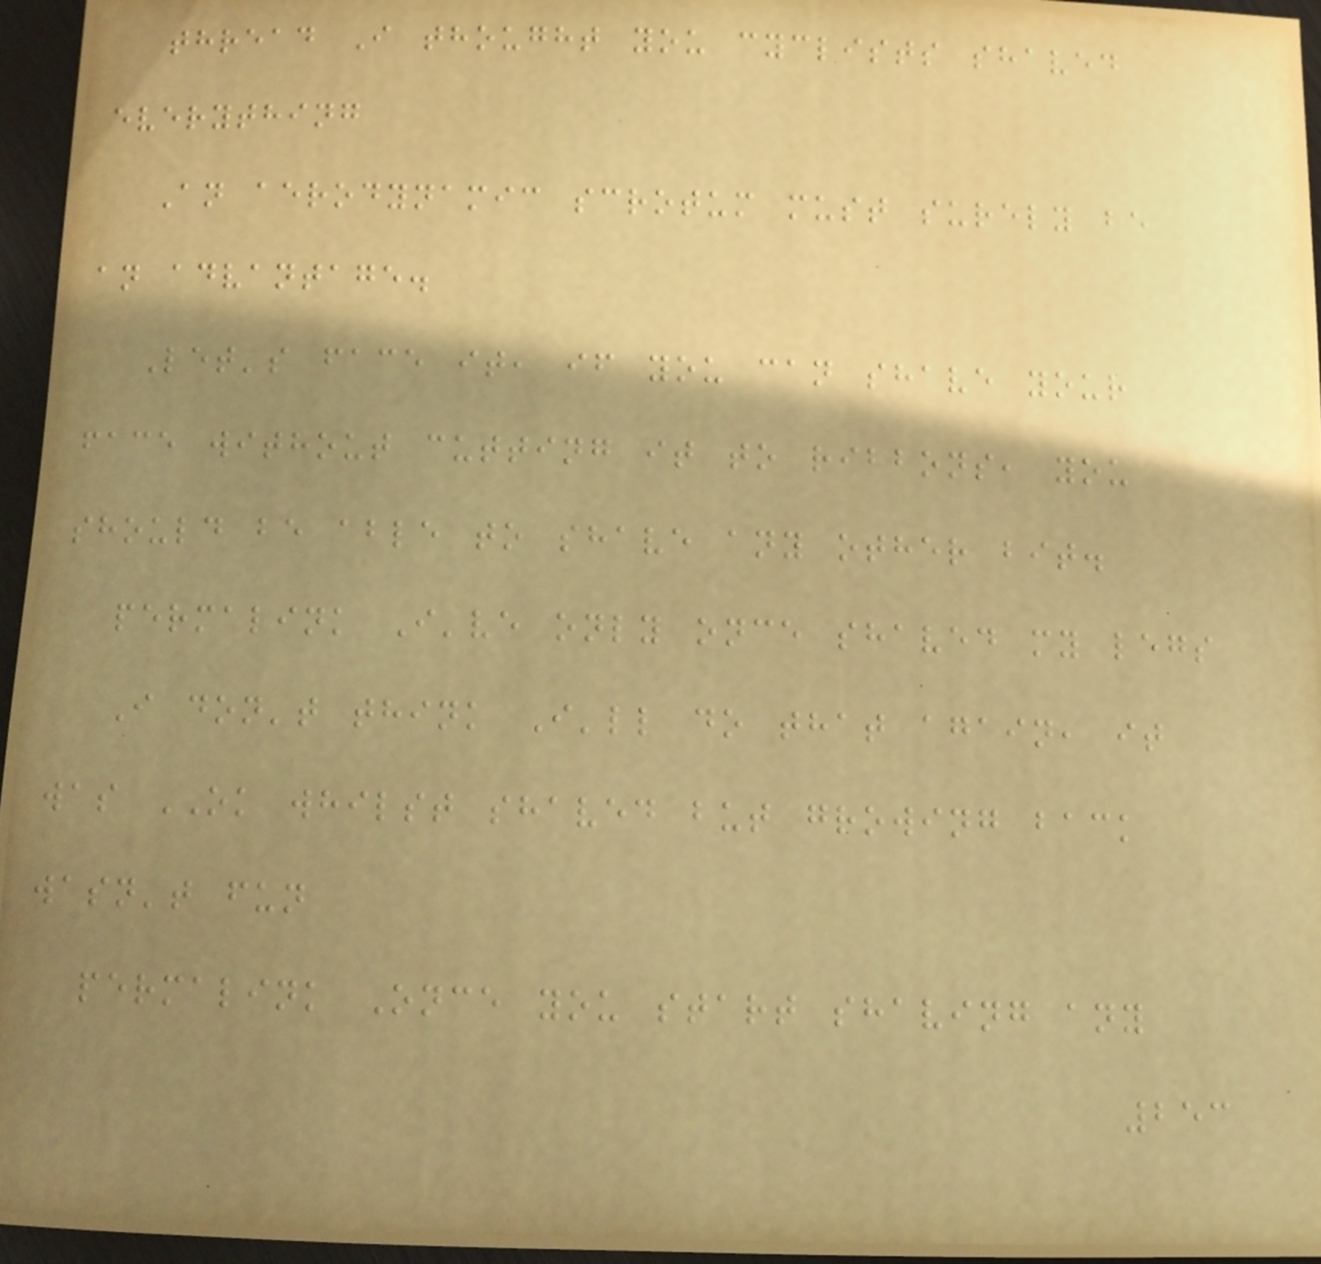thread I thought you cyclists shaved
everything
An aerodynamic scrotum must surely be
an advantage.
Let's face it, if you can shave your
face without cutting it to ribbons, you
should be able to shave any other bit.
permalink I've only once shaved my legs
I don't think I'll do that again, it
was OK whilst shaved but growing back
wasn't fun
permalink Once you start shaving any
253
